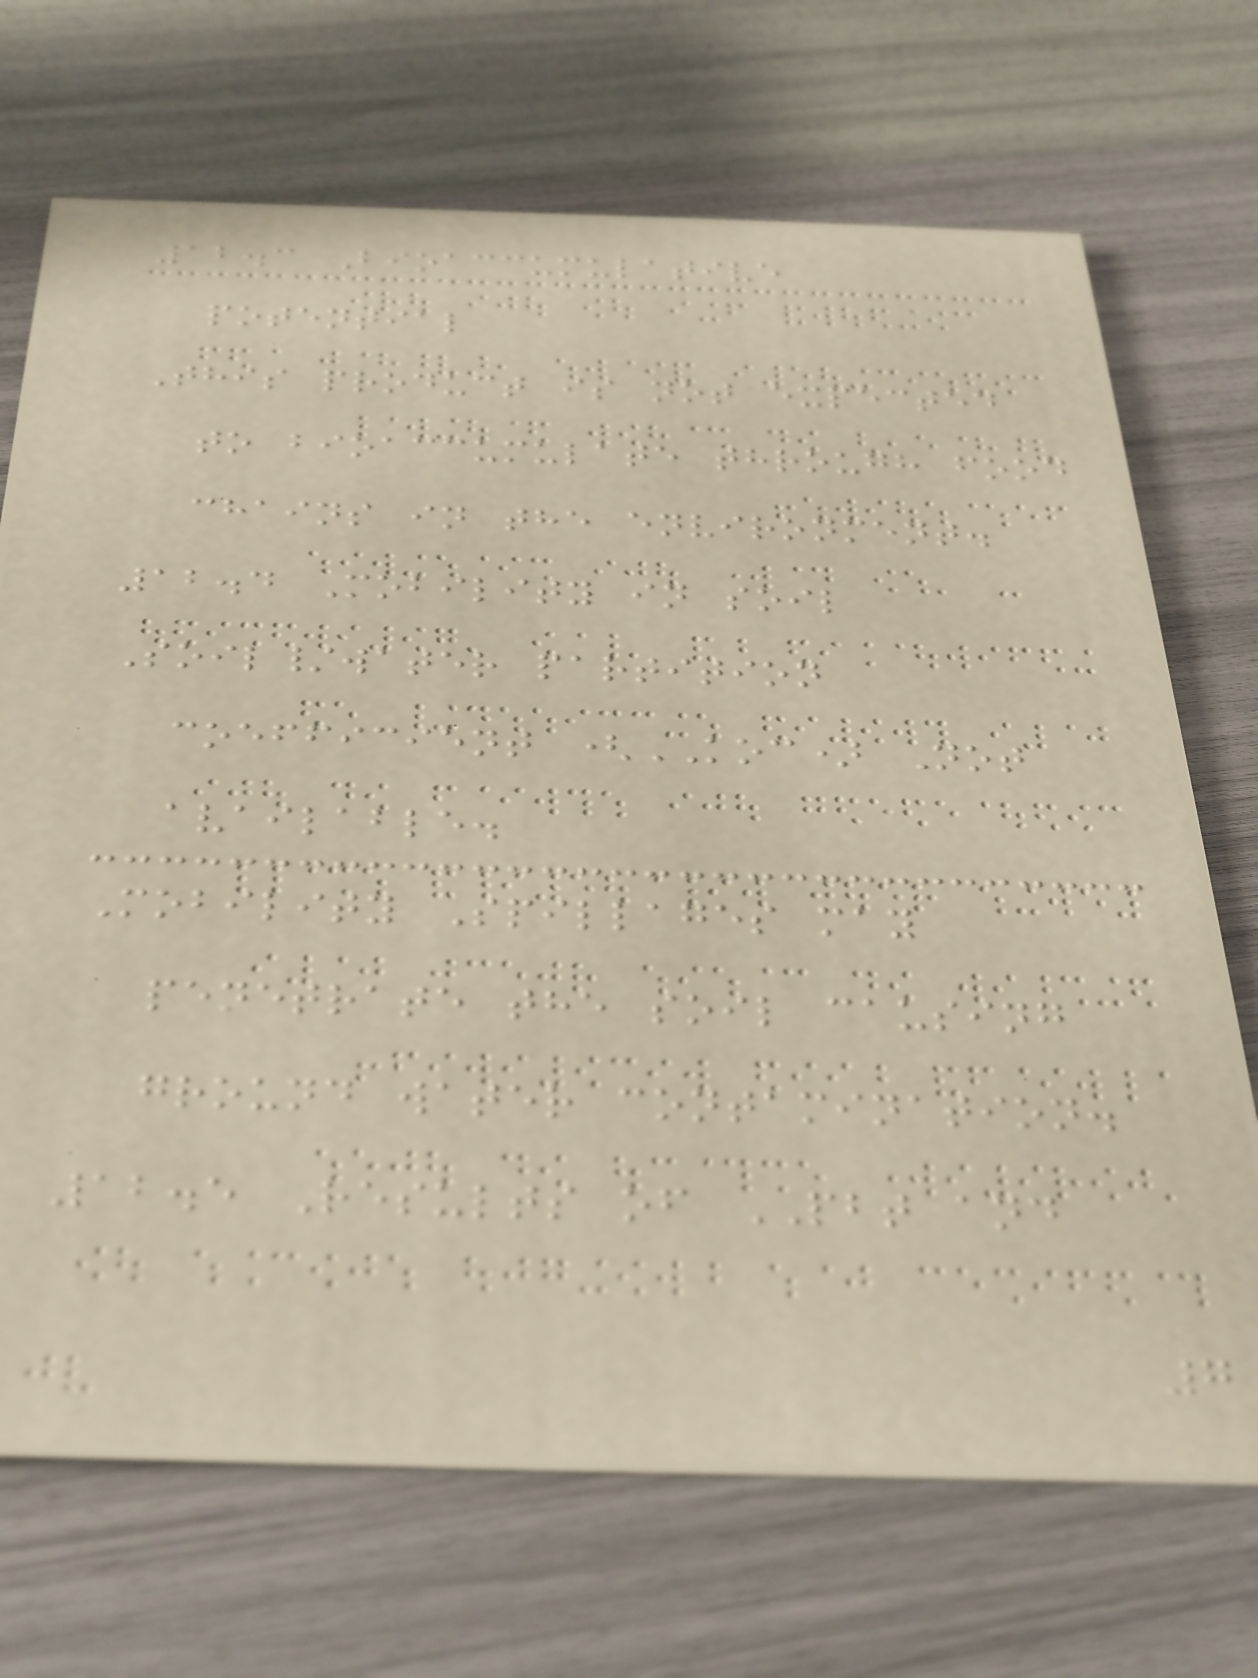12.3 Bioaccumulative
potential
This product is not expected
to bioaccumulate through food
chains in the environment.
12.4 Mobility in soil
Soil/water partition
coefficient (KOC) Not
available.
Mobility Spillages may
penetrate the soil causing
ground water contamination.
12.5 Results of PBT and
7
